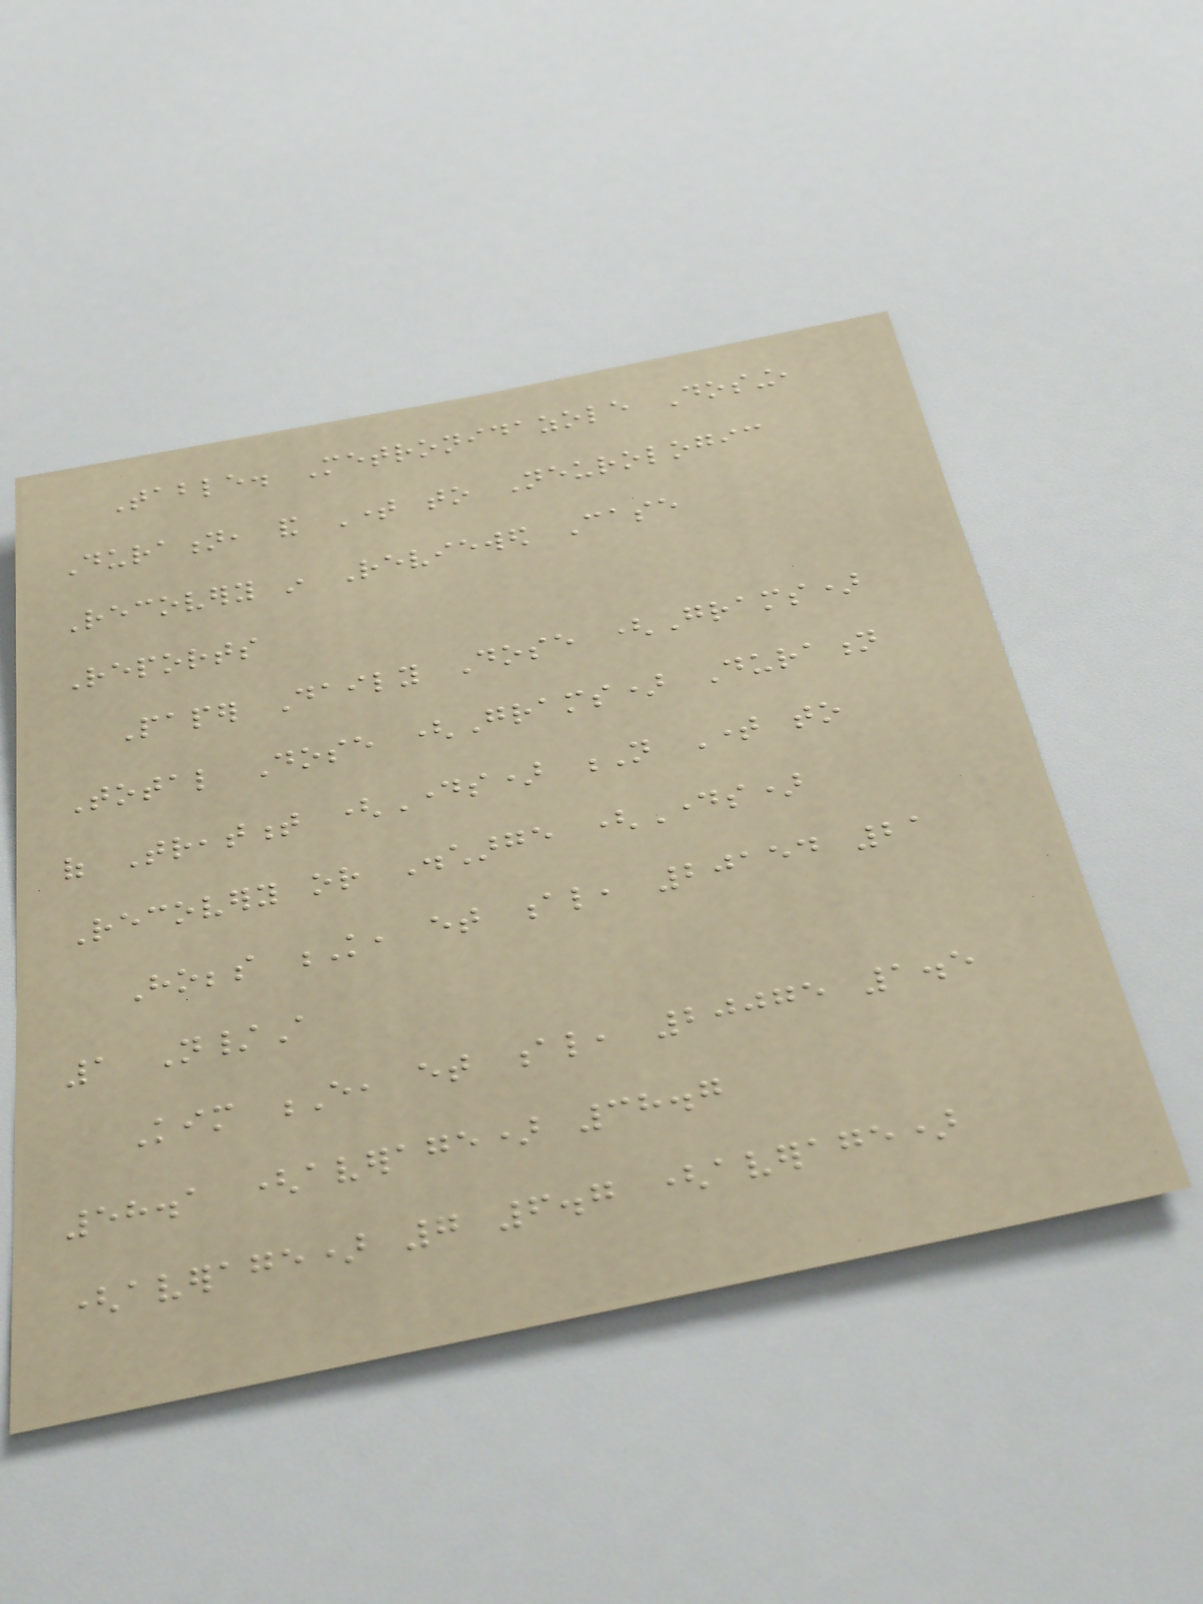Table. Metronidazole Dosing,
Duration, and Time to Neurologic
Recovery in Reviewed Case
Reports
Paper Daily Dose (Grams)
Total Dose (Grams) Duration
of Treatment (Days) N Time to
Recovery or Discharge (Days)
Hobbs K, et al, 20154 21
1 N/A
Kim E, et al, 20075 1.5
58.1 (average) 38.7
(average) 7 6.7 (average)
